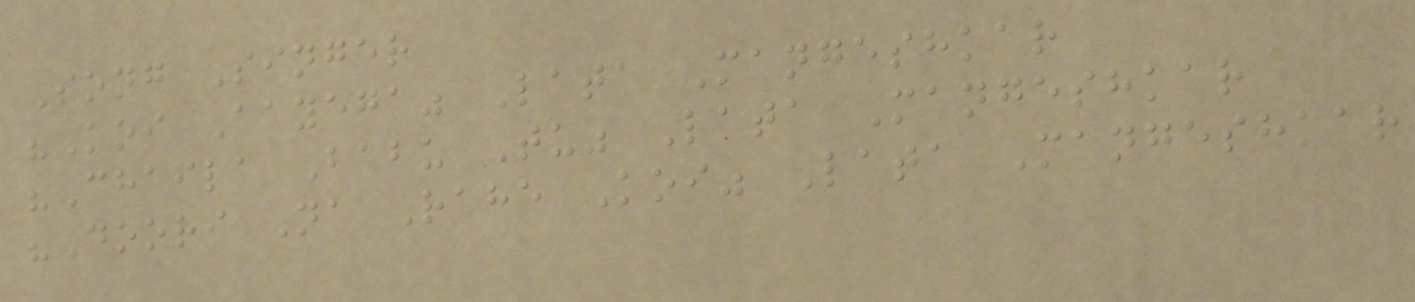Song Singer
"Koi Aayega" Lata Mangeshkar
"Chaila Babu Tu" Lata Mangeshkar
"Doori Na Rahe Koi" Lata Mangeshkar
